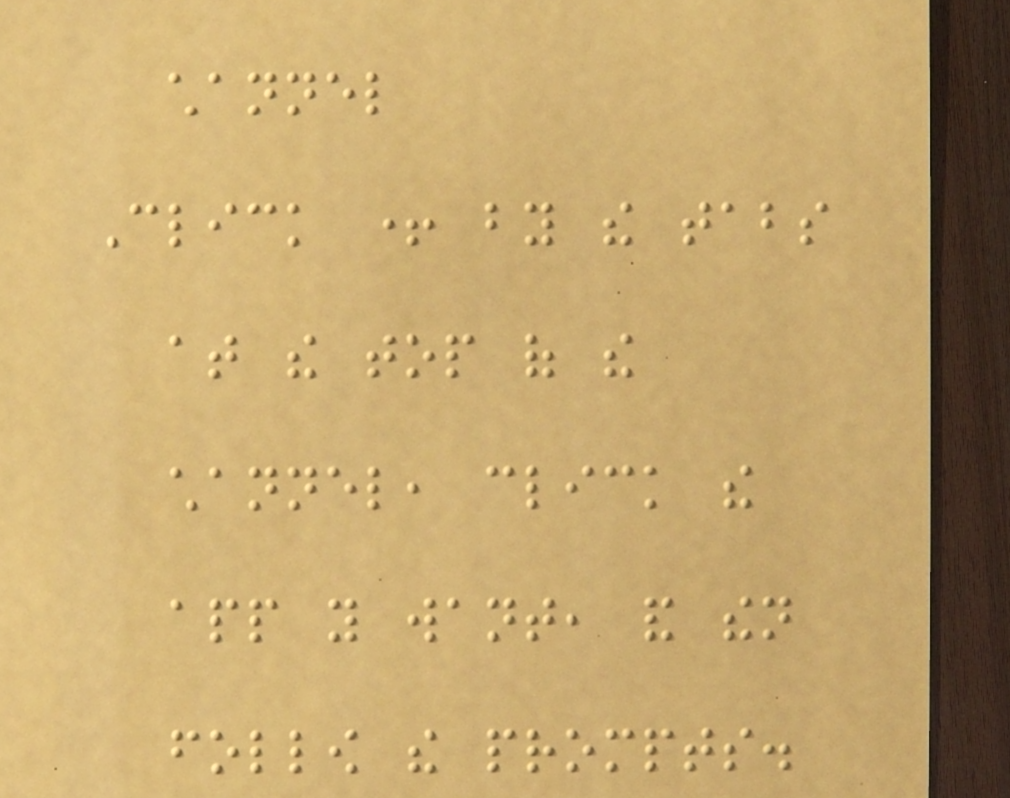channel
Click + by the tabs
at the top of the
channel, click the
app you want, and then
follow the prompts.
